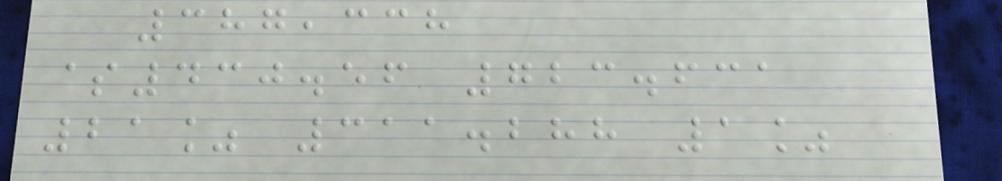387,338
$430.56 723.631
21% 311.288 1%
